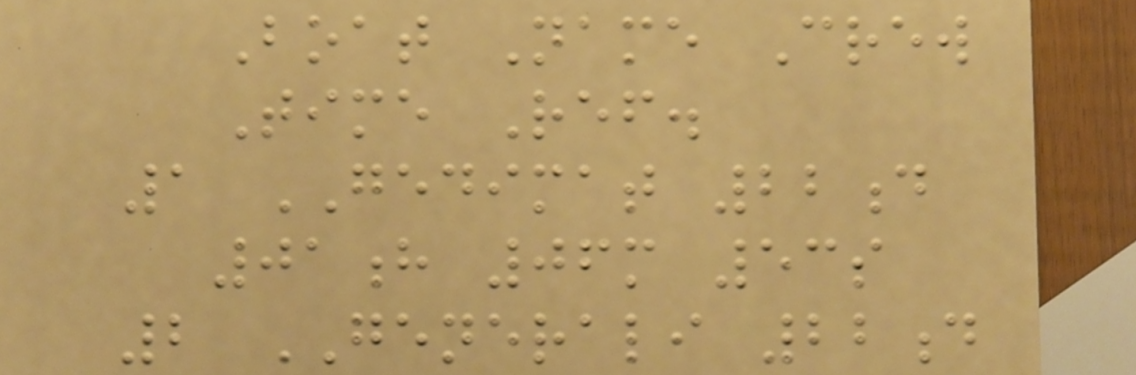Boat Name Crew
Time Ref.
1 GEDIMAT 22d
01h 06m 53s
2 GENERALI 22d
